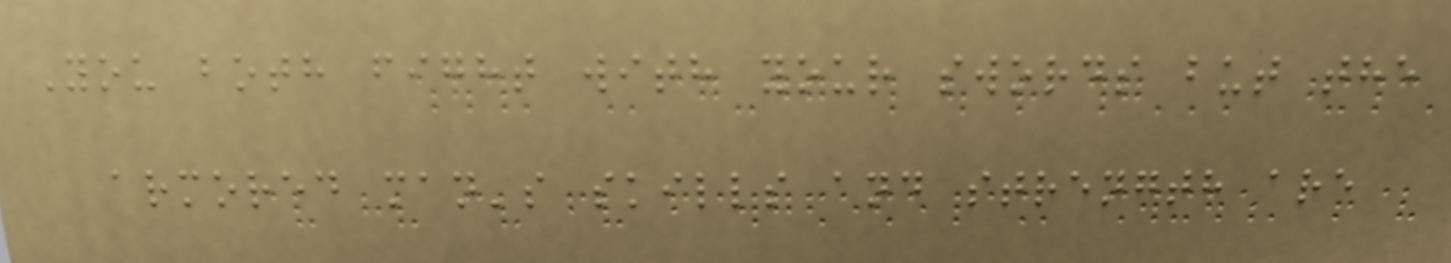You both fight with your swords but the
armored man's skills and strength are
